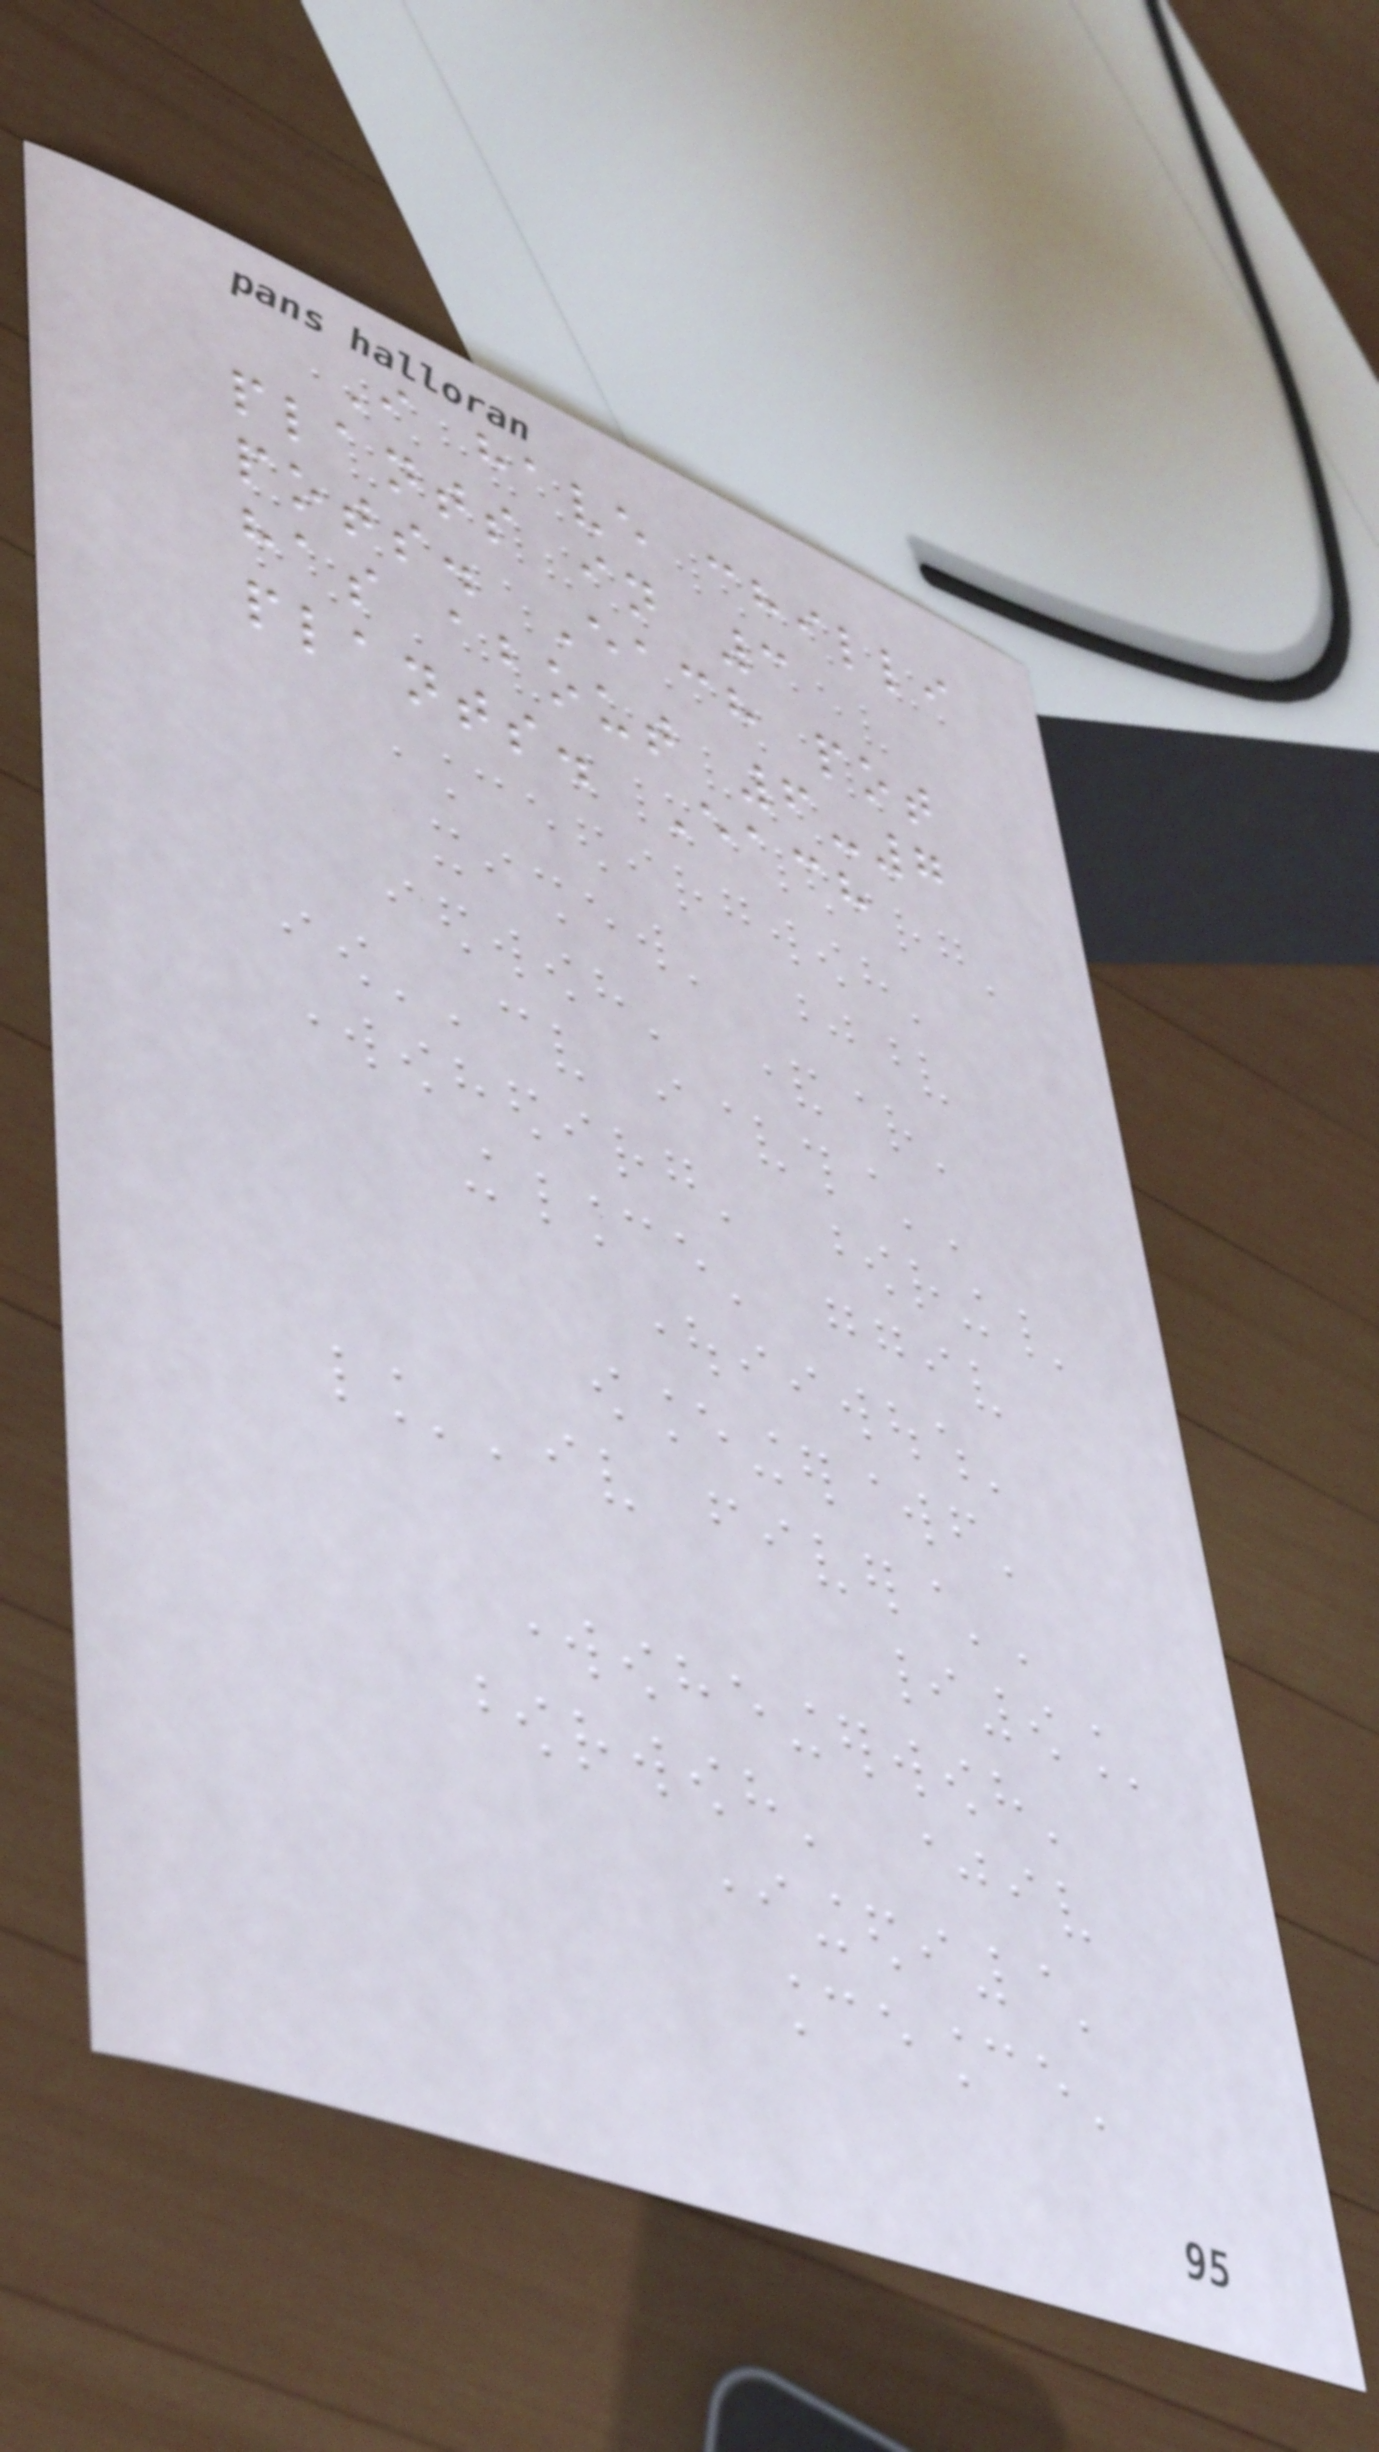I have chilli
plants in 3
pots. Each pot
has about 6-7
plants. Each
